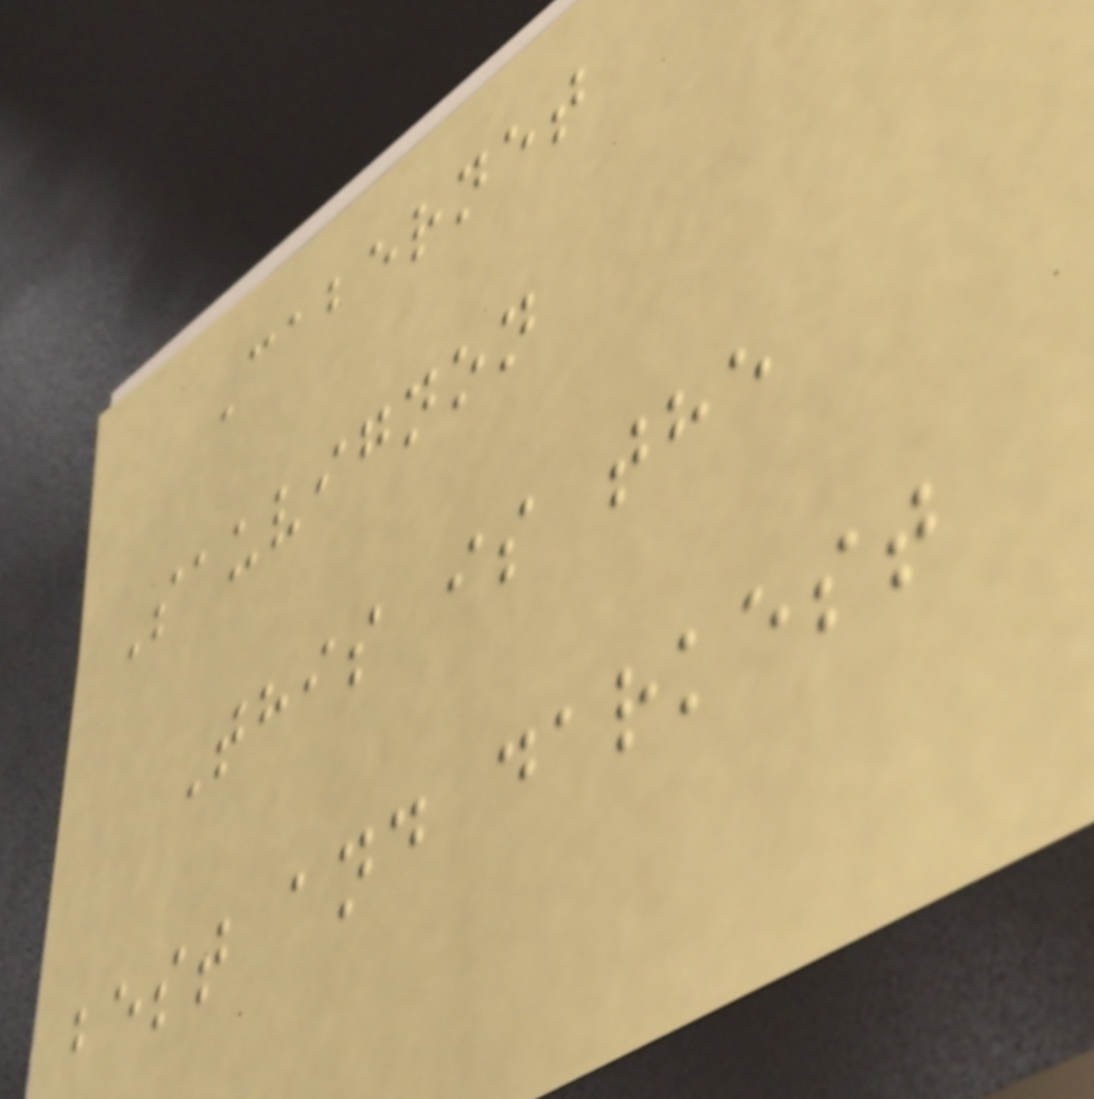Cabernet
Sauvignon
This is the
best and darkest
